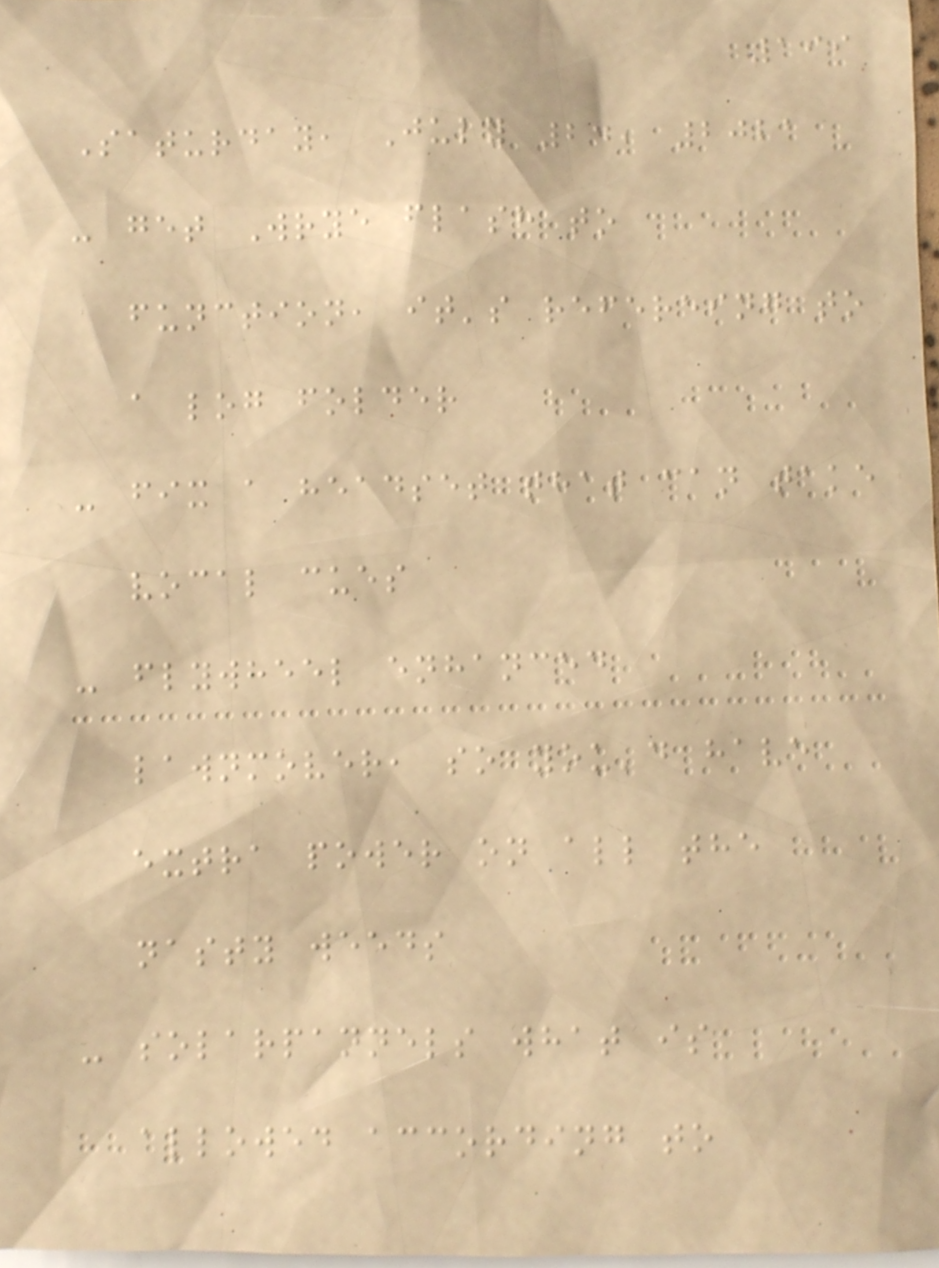199
Saturday, July 24, 2021
- get Wrye flash to
function, it's refereing to
a log folder
- fix a headset that can take
vocal cues
- flywheel enhanced
lawnmover, so you'd have
extra power on all the
nasty weeds
- solarpannels what is
allowed according to
